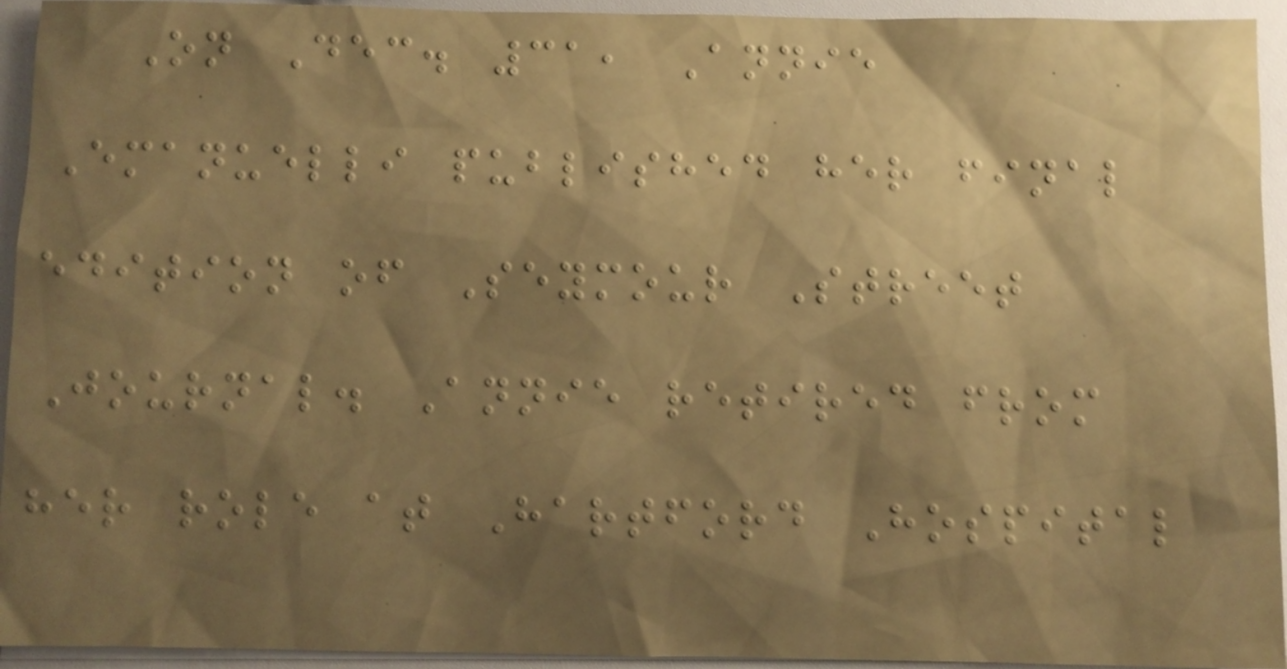On Dec. 31, Annie
Emanuelli published her final
edition of Seymour Street
Journal. Annie retired from
her role at Hartford Hospital
